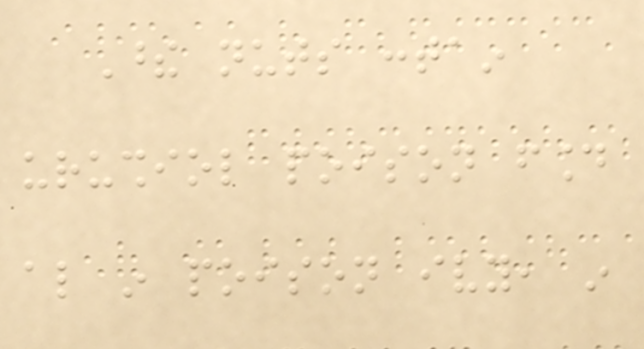These nuts contain
urushiol poison found
also in poison ivy, in
